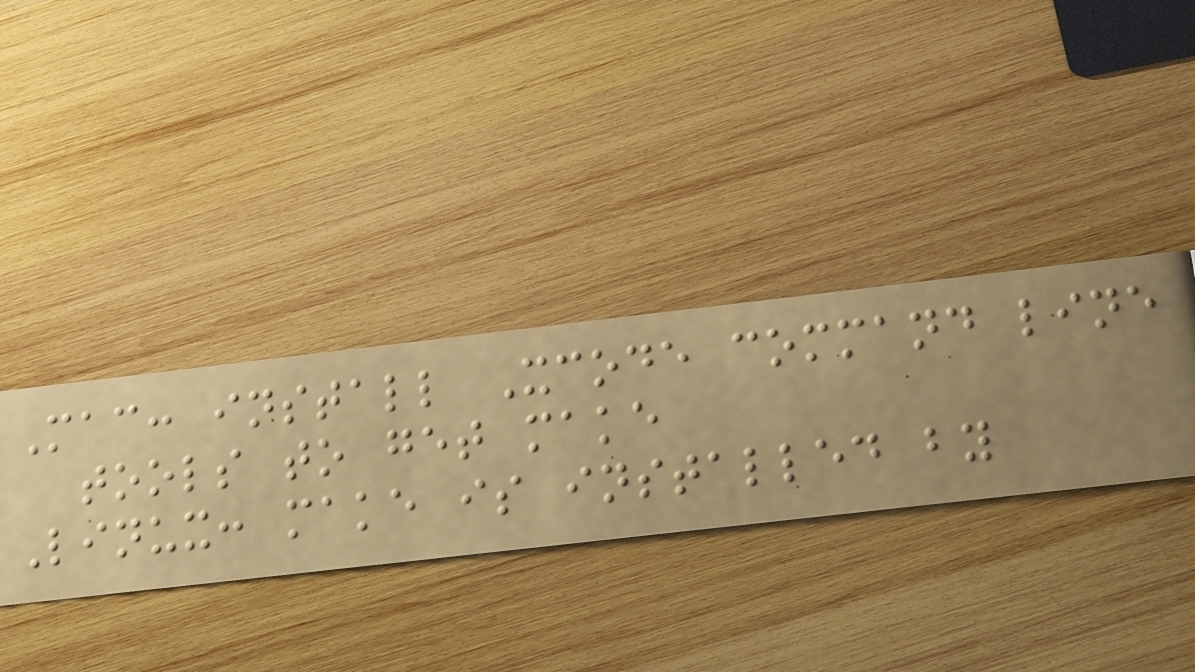Mac: install Xcode command line
tools to get make
Linux: make is installed by
